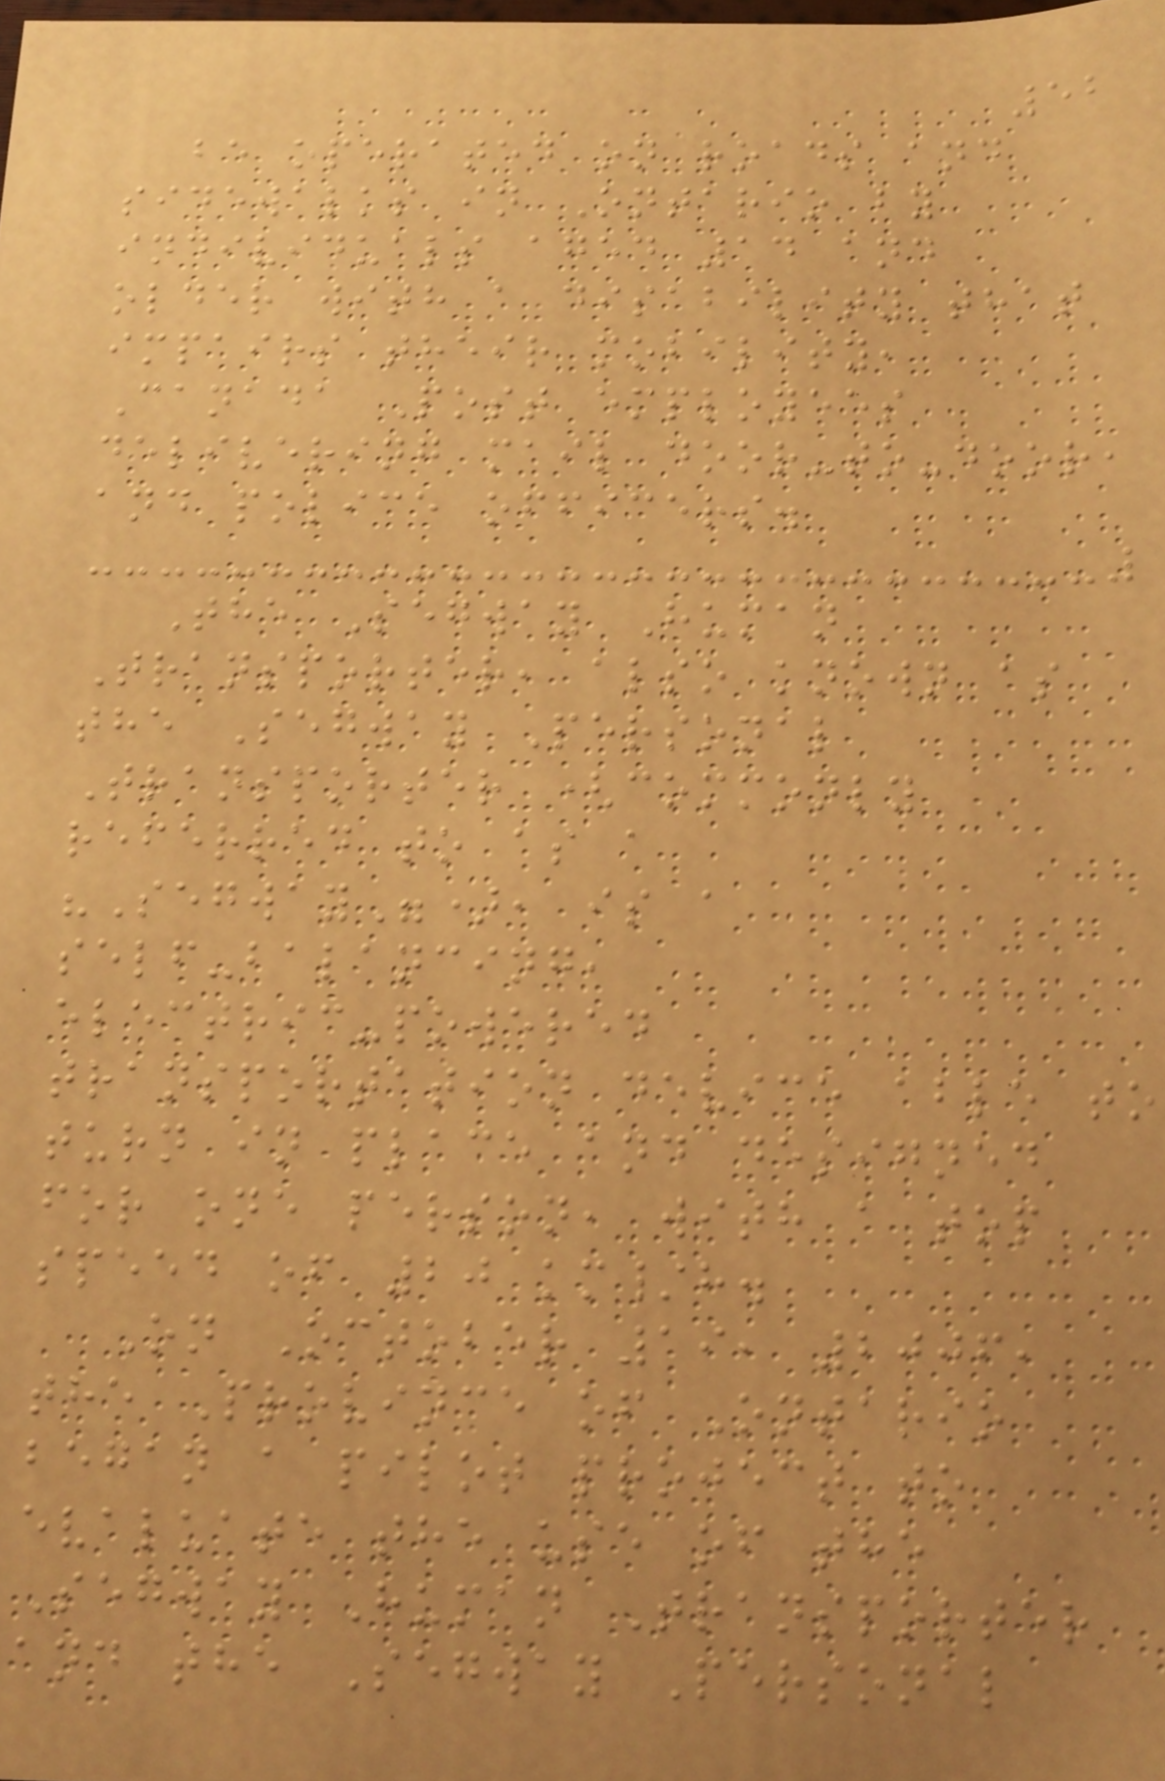52
be operated on roads and
sidewalks in Ontario by
individuals aged 14 and
older with a disability that
impairs their mobility,
Canada Post employees
delivering mail door-to-door,
and police officers.
The Segway Human
Transporter, also known as
the Segway Personal
Transporter (commonly
referred to as a
"Segway"), is a
self-balancing,
electric-powered
transportation device able to
turn in place and designed
for one person, with a top
speed of 20 km/h.
On October 19, 2006,
the Province of Ontario
began a pilot project to
evaluate the use of the
Segway Human Transporter
and the Segway Personal
